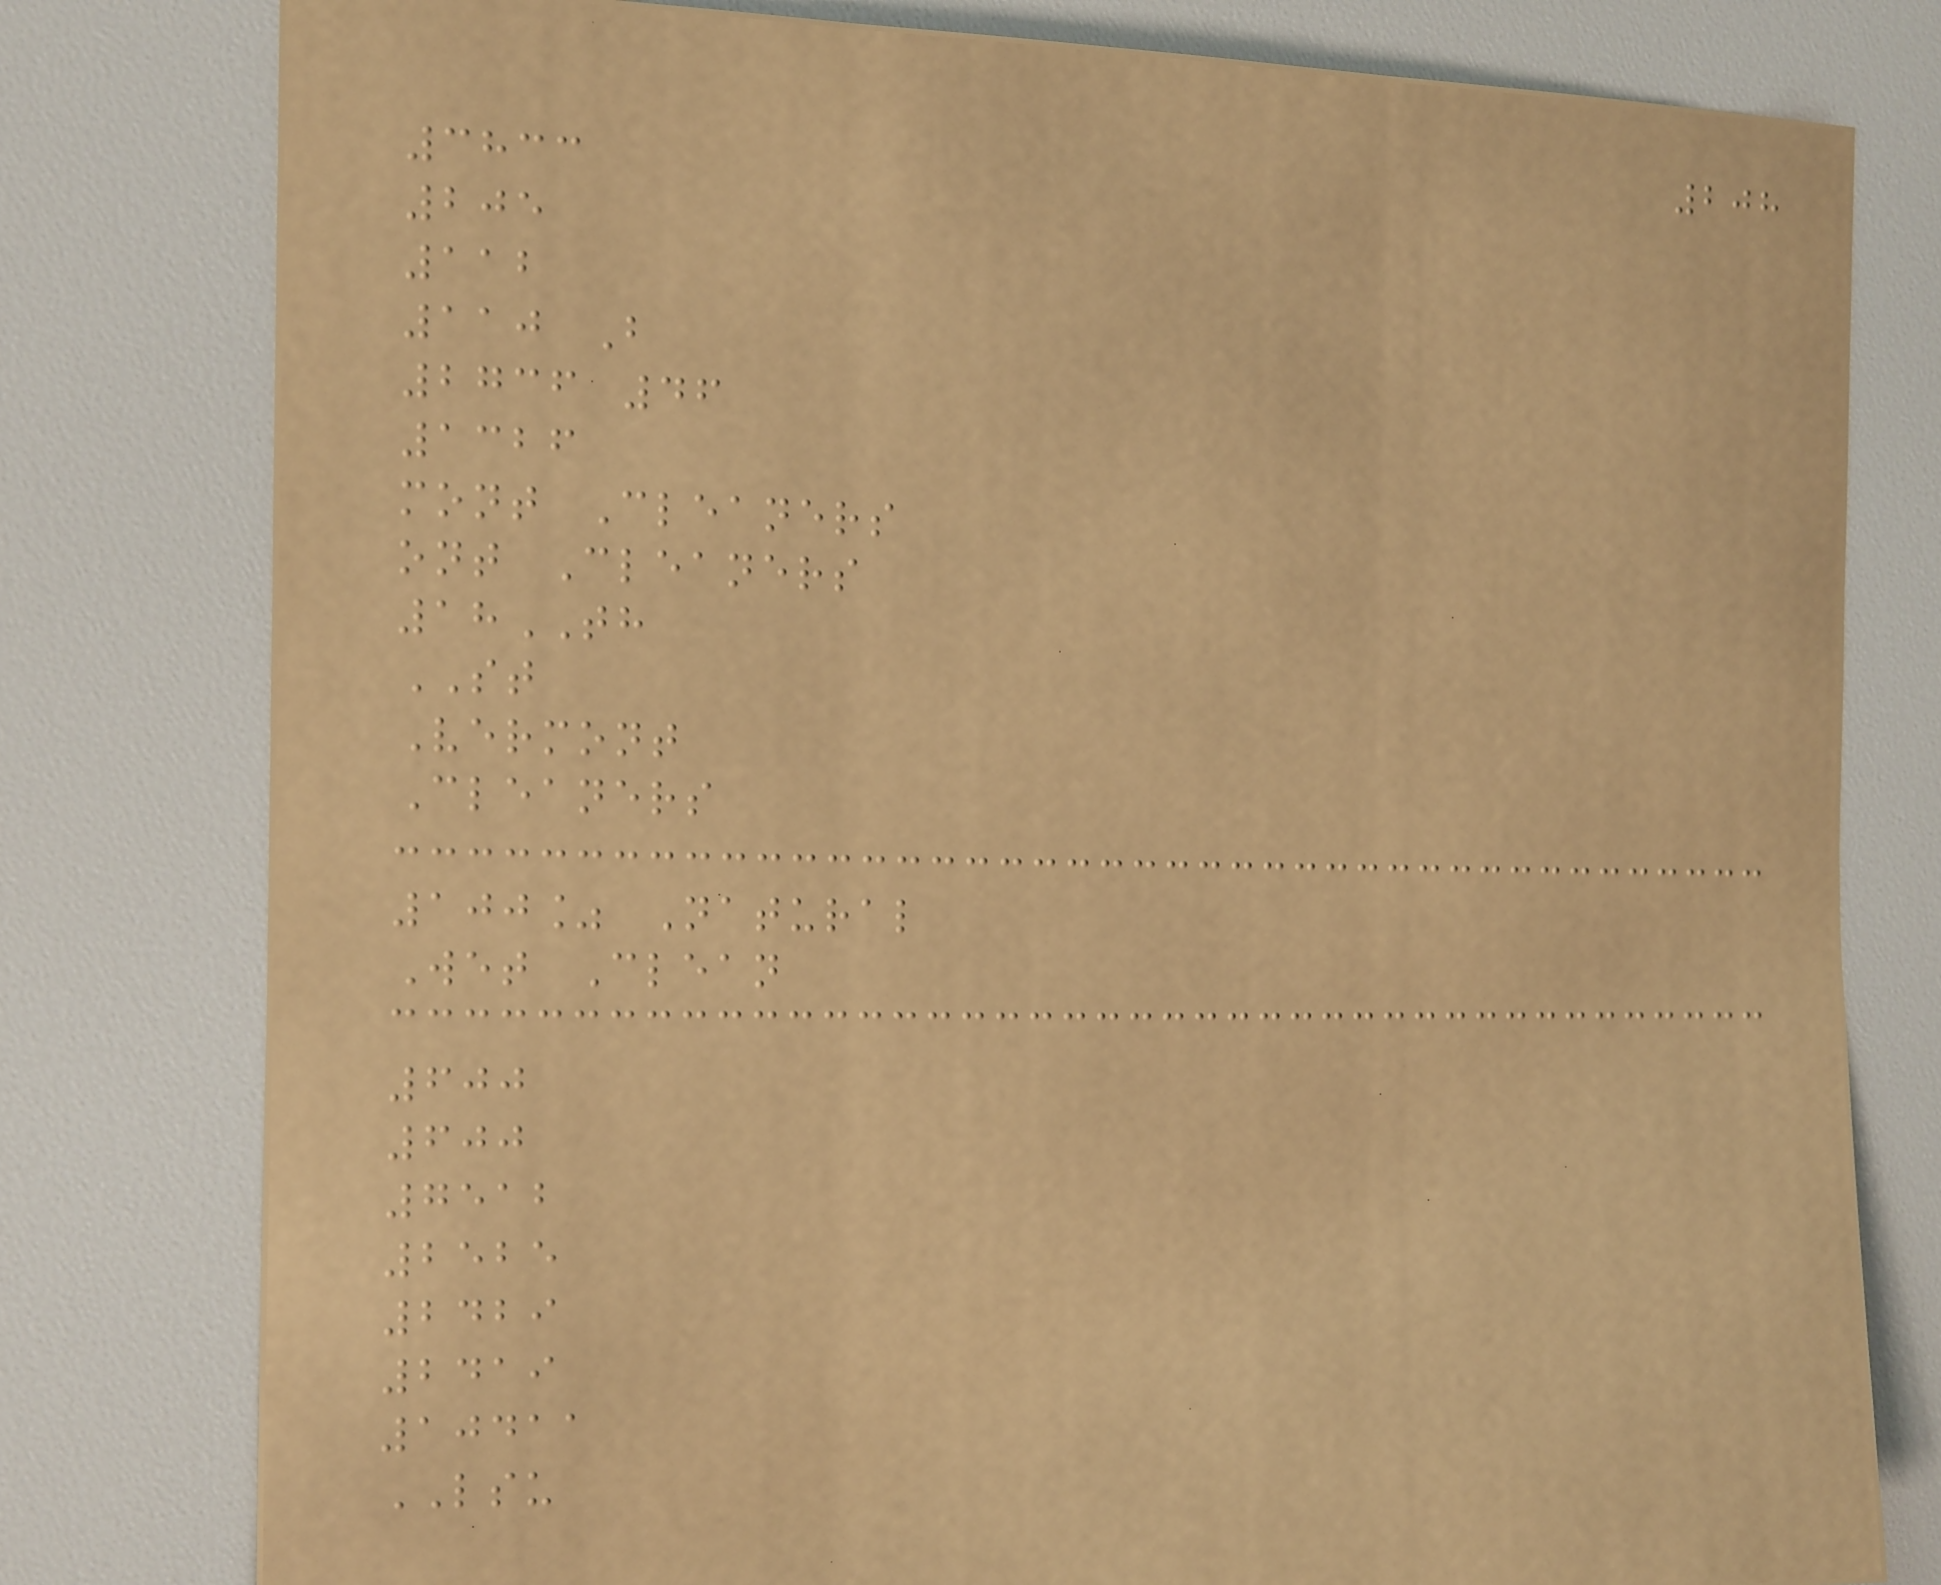208
3833
205
112
110 B
2736 46
1326
mont Cleaners
ont Cleaners
18TH
ST
Vermont
Cleaners
100% Natural
Wet Clean
600
600
7512
2525
2429
2419
10411
LSU
